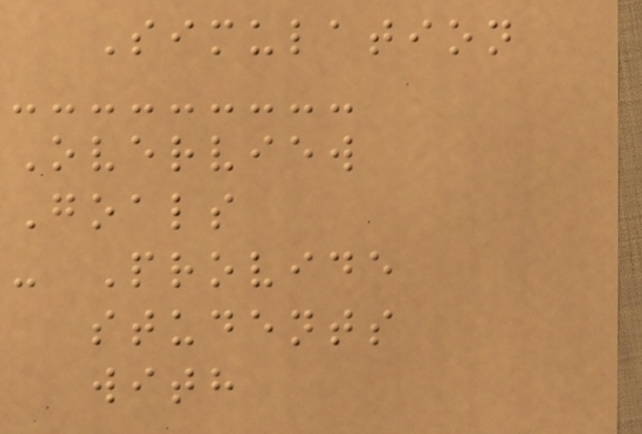Simulation
Overview
Goals
- Provide
students
with
